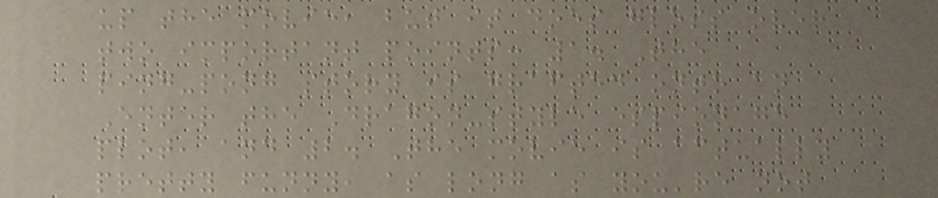up the movie, but it does gloss over
two important points: 1. The
ping-pong story is grafted onto an
Enter the Dragon-style espionage
plot, and 2. The movie is actually
pretty funny, as long as you're not
